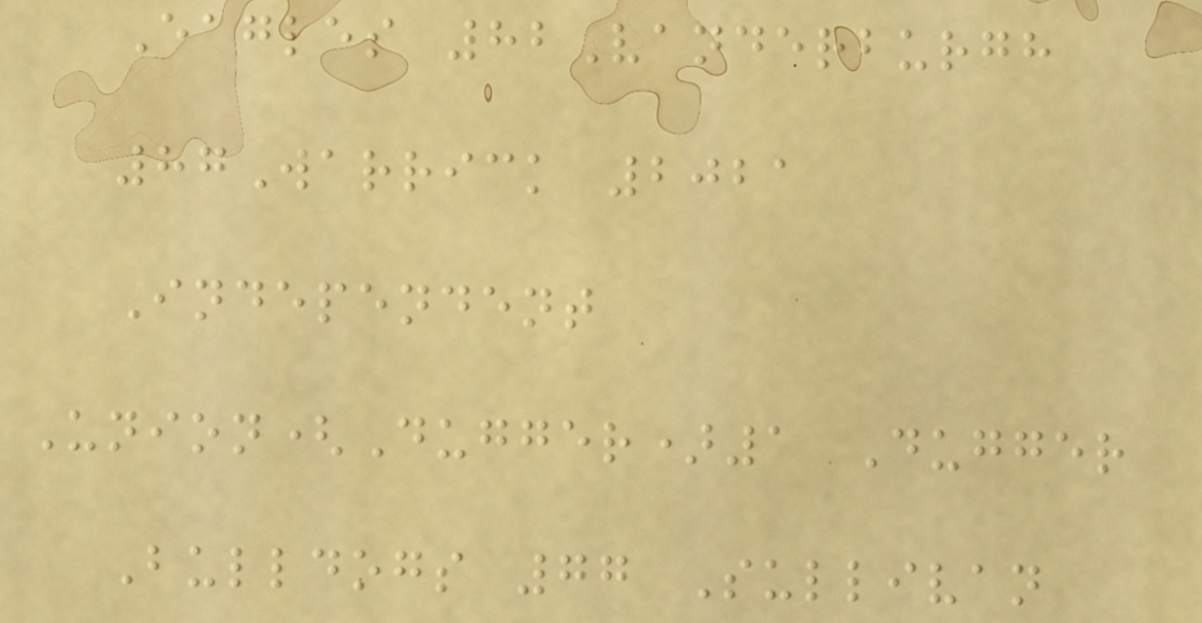Eagles 82Vanderburgh
87Warrick 2021
Independent
Union(Dugger)1 Dugger
Bulldogs 77 Sullivan
